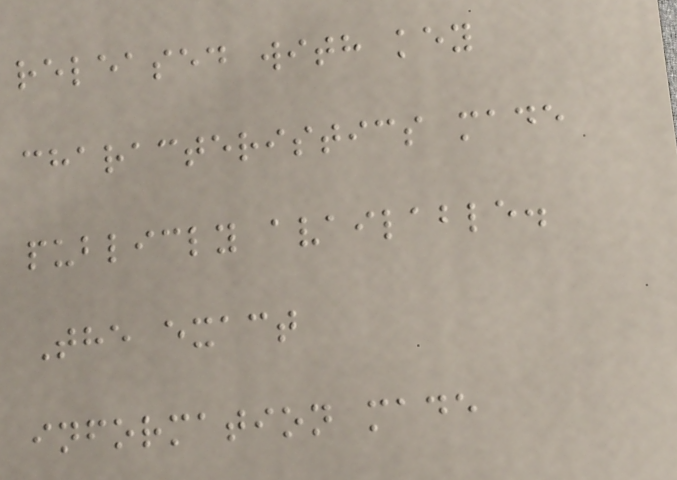released with key
characteristics made
publicly available.
The exact
information made
